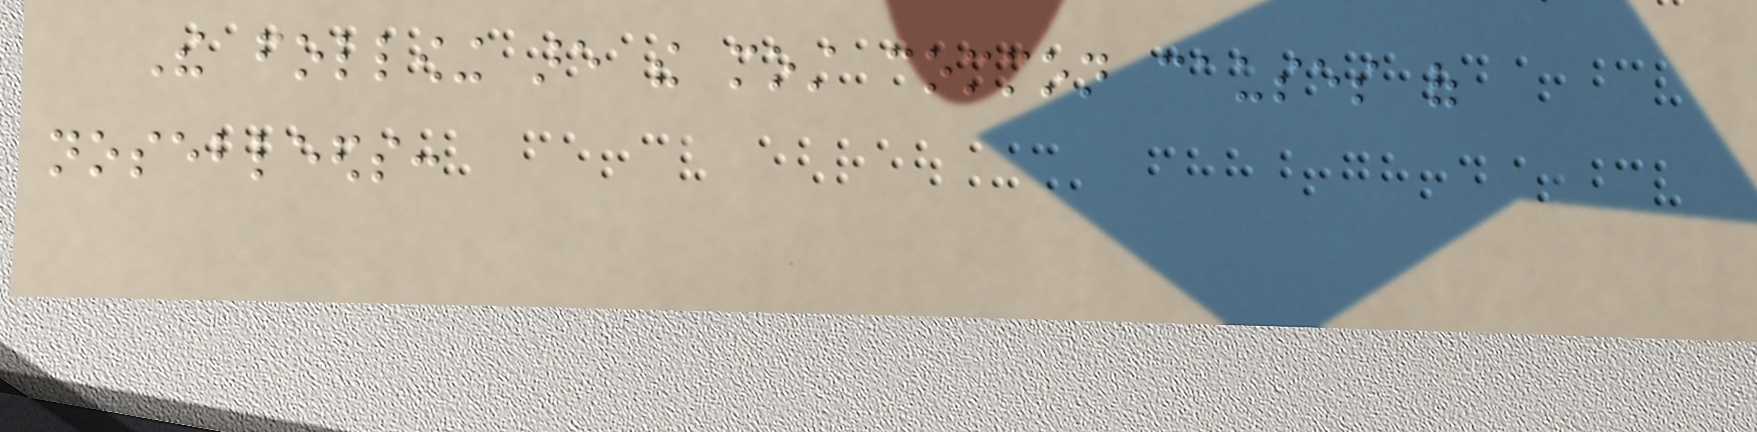The following are the most common causes of
nosebleeds:
